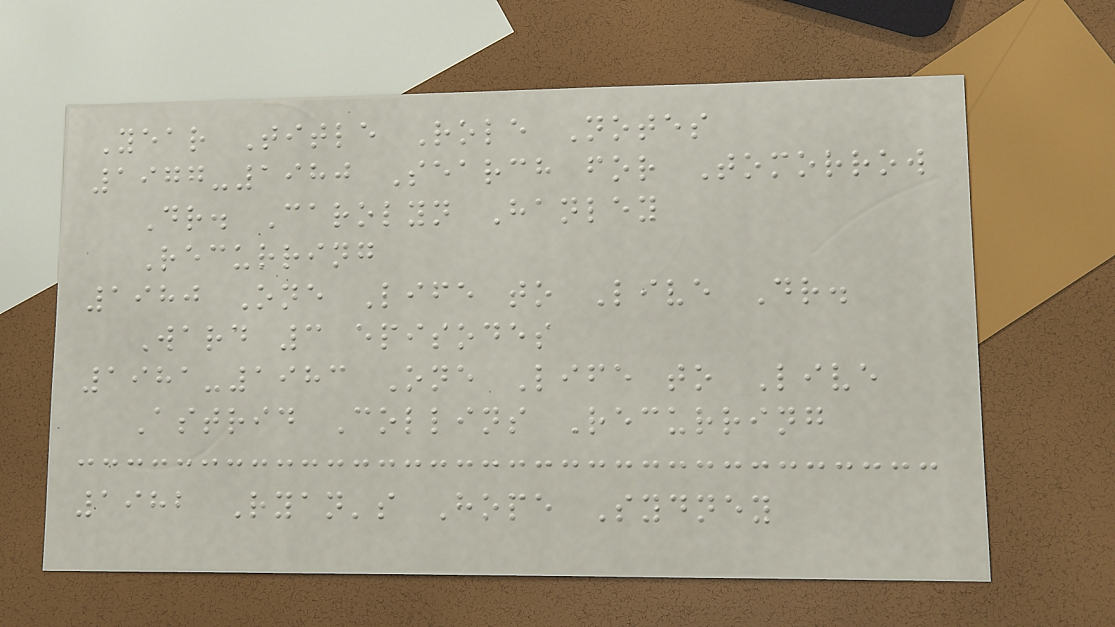Year Title Role Notes
1977-1980 Search for Tomorrow
Dr. Carolyn Hanley
Recurring
1980 One Life to Live Dr.
Ward 3 episodes
1981-1983 One Life to Live
Astrid Collins Recurring
1982 Ryan's Hope Sydney
